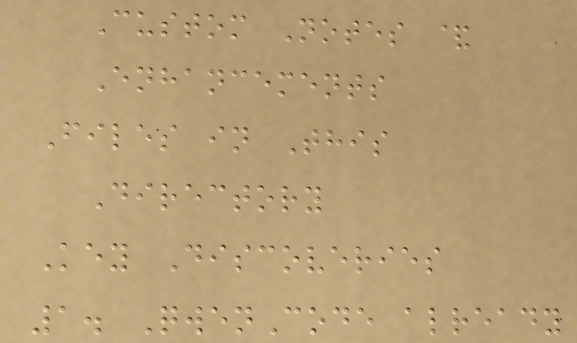Custom Notes &
Enhancements
Files in This
Directory
Key Discoveries
1. QwenCode already
